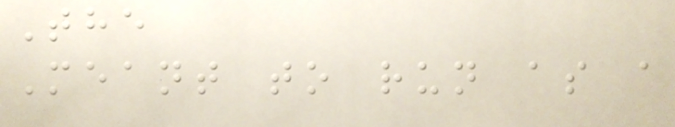The
Meant to run as a
